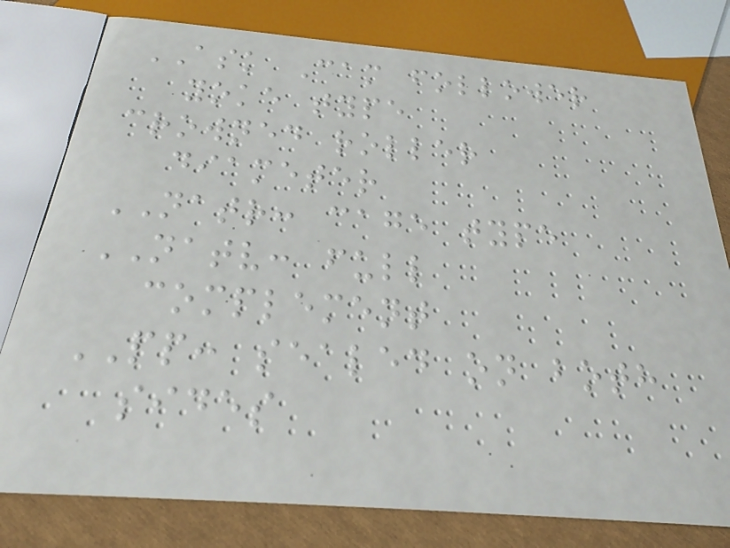ASK Cam follower
yoke type
crowned roller
diameter
NATR: cage type
NATV: full
complement
PP: sealed on both
sides
